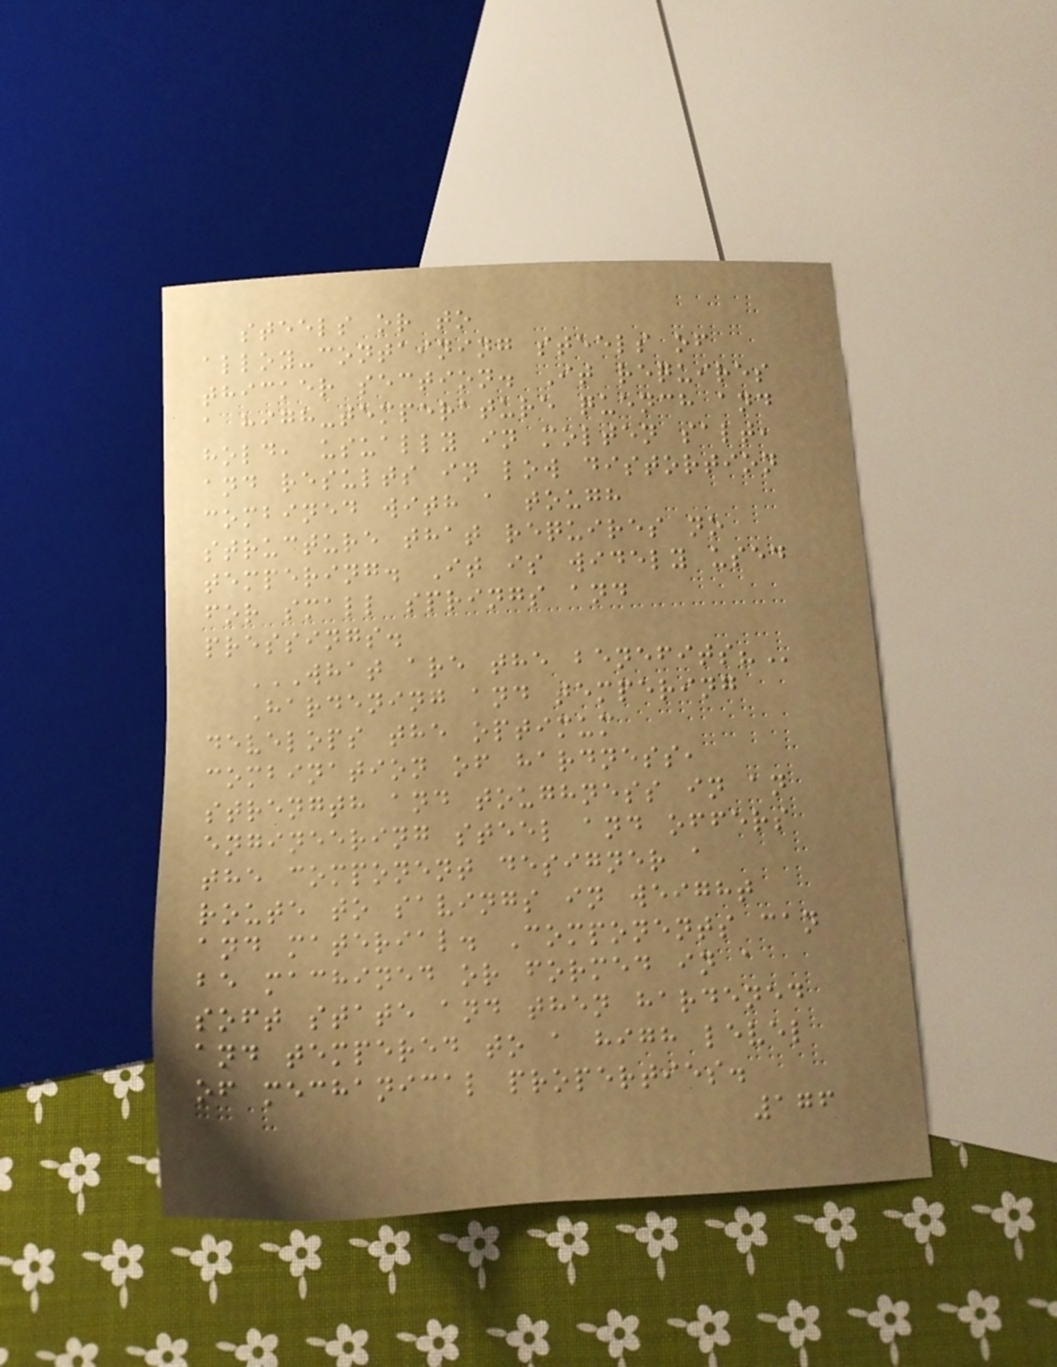steels or to
alloy-containing steels of
thicker section. It requires
a high-temperature quench and
hold, usually in molten salt,
and results in low distortion
combined with a tough
structure that requires no
tempering. It is widely used
for small springs and
pressings.
WHAT ARE THE BENEFITS?
Hardening and tempering
develops the optimum
combination of hardness,
strength and toughness in an
engineering steel and offers
the component designer a
route to savings in weight
and material. Components can
be machined or formed in a
soft state and then hardened
and tempered to a high level
of mechanical properties.
176
